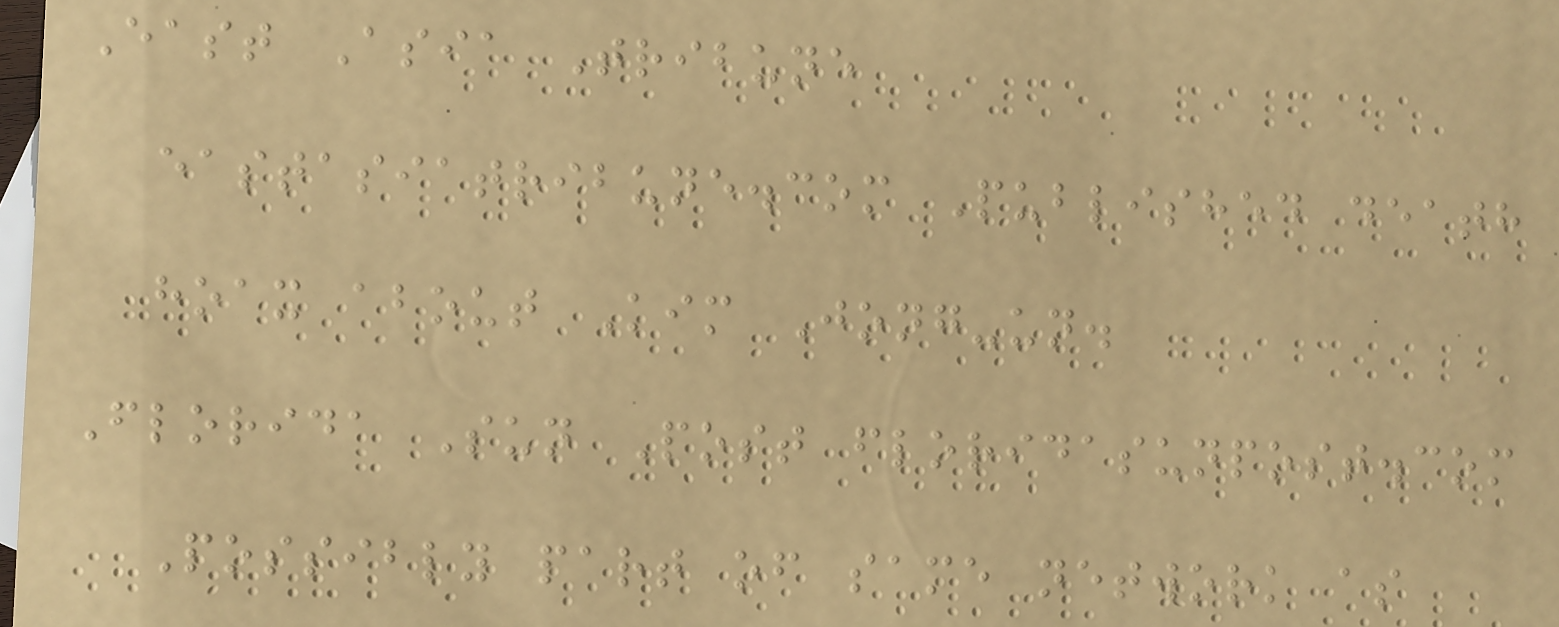East Asia Tribune
eastasiatribune.com Published death
hoax about Kim Jong-un.
Florida Sun Post floridasunpost.com
Possibly part of same network as
